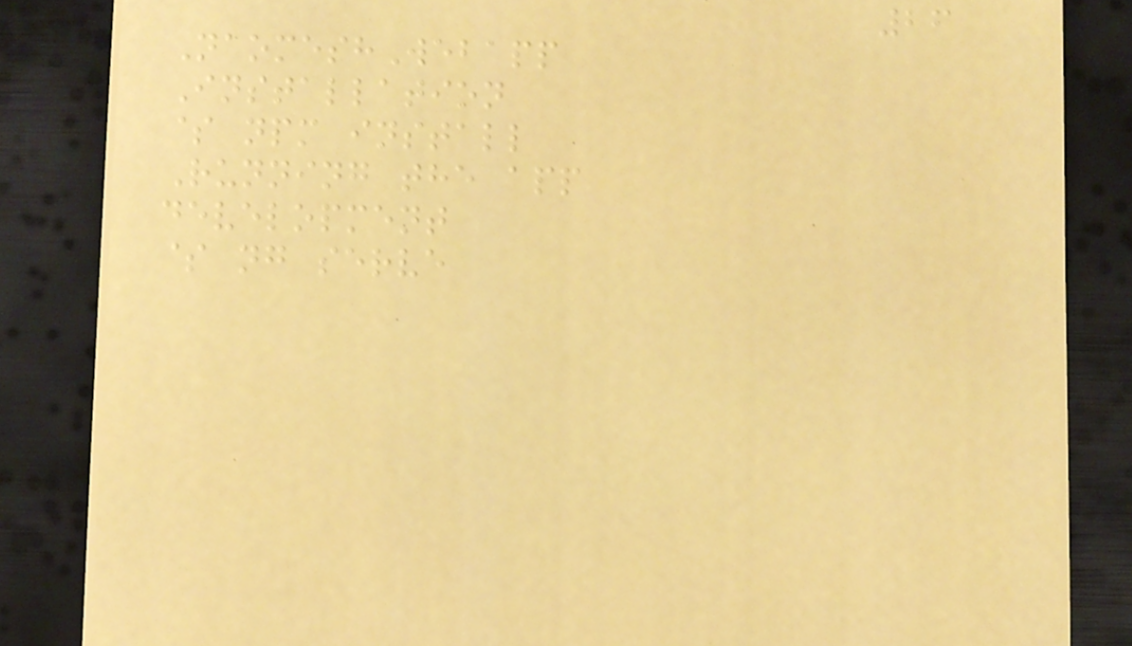26
NaomeshWebapp
Installation
$ npm install
Running the app
development
$ ng serve
